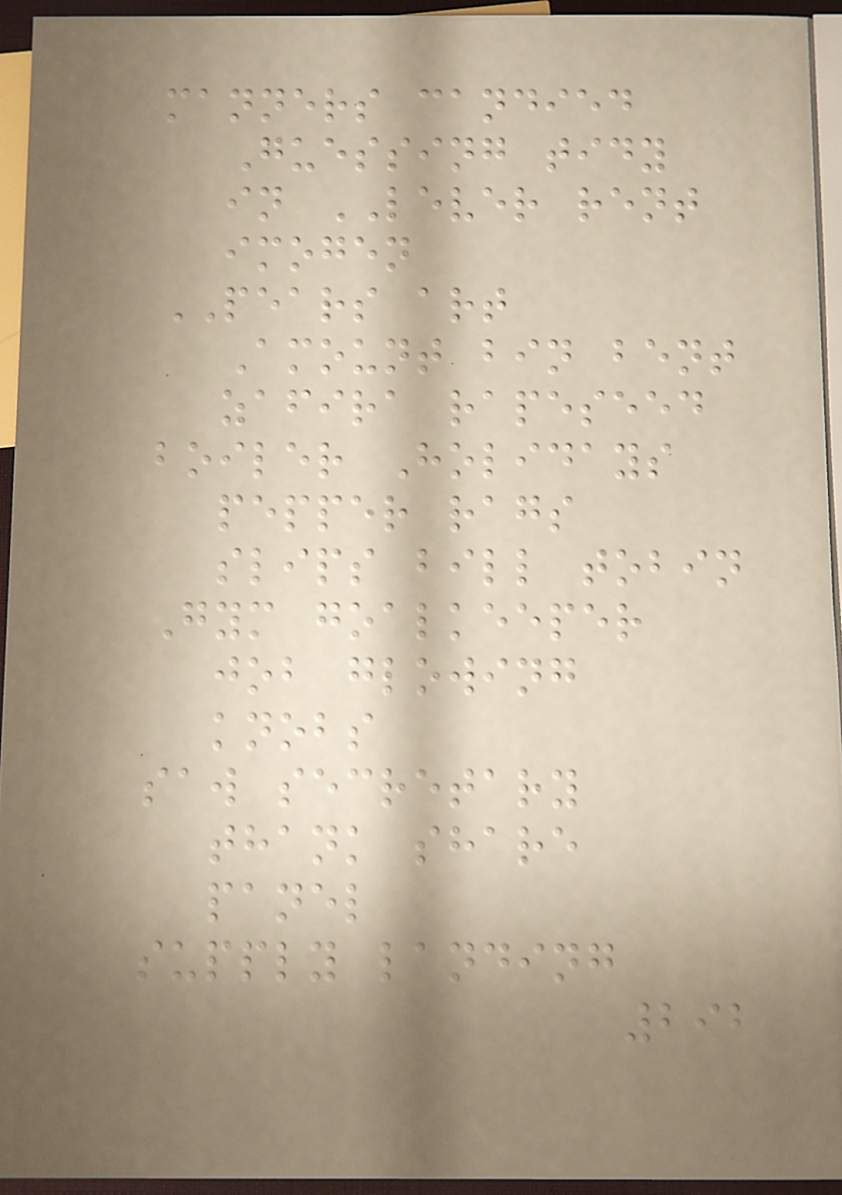manners candied
Guessing tidy
in LEVER rent
imogen
PEARS art
Amount bin bent
zafira rapeseed
boiler Holidays
pepper rags
slips bill tobin
Gym goalkeeper
job glowing
knobs
saw secretary
thank share
panel
supply landing
292
